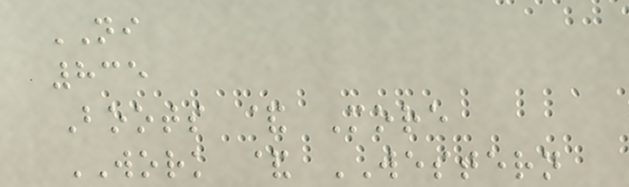NI
835
Boots & More
WORK & WESTERN
